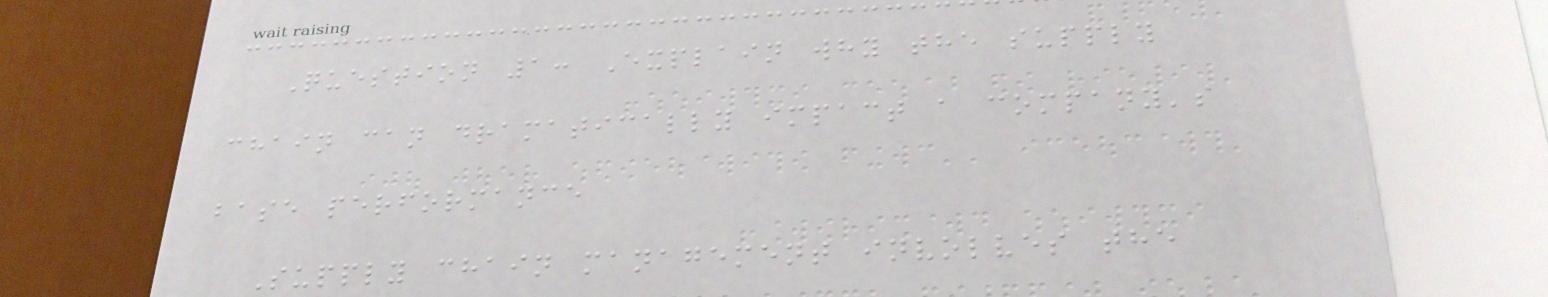Question 1: Explain why the supply
chain can dramatically impact a company's
base performance
Supply chain management involves the
